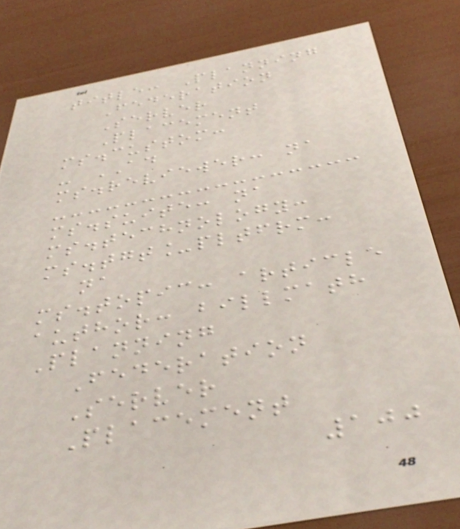title: Planning
Federation
Server
Placement
ms.custom:
- AD
ms.reviewer: na
ms.suite: na
ms.technology:
ms.tgt_pltfrm:
na
ms.topic: article
author: billmath
Planning
Federation
Server
Placement
100
